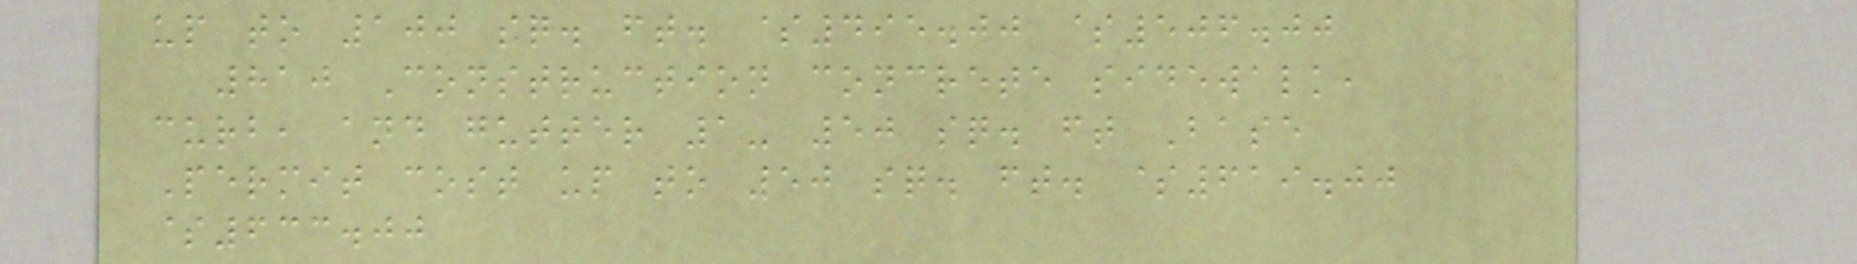up to 100 sq. ft. $495.00 $506.00
810 Construction concrete sidewalk,
curb, and gutter 1- 50 sq. ft Base
Permit cost up to 50 sq. ft. $619.00
$633.00
